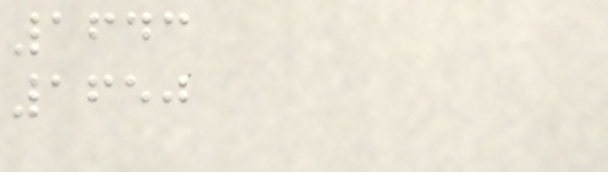1643
1650
